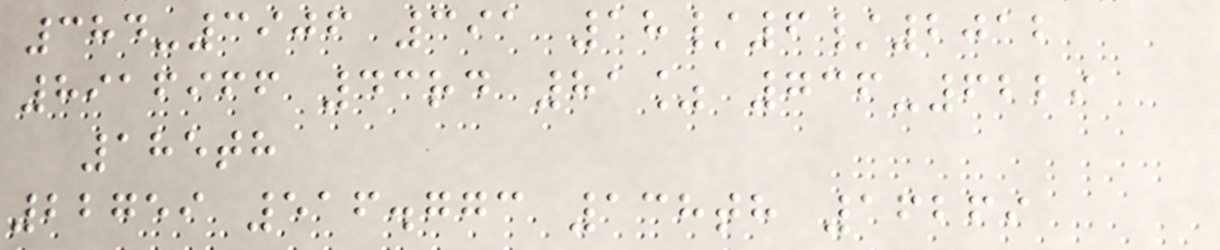384-3906 391 18/6/2012
8916966 43rd 81% 736-6229
185th
22759 516.773 138th 16269
